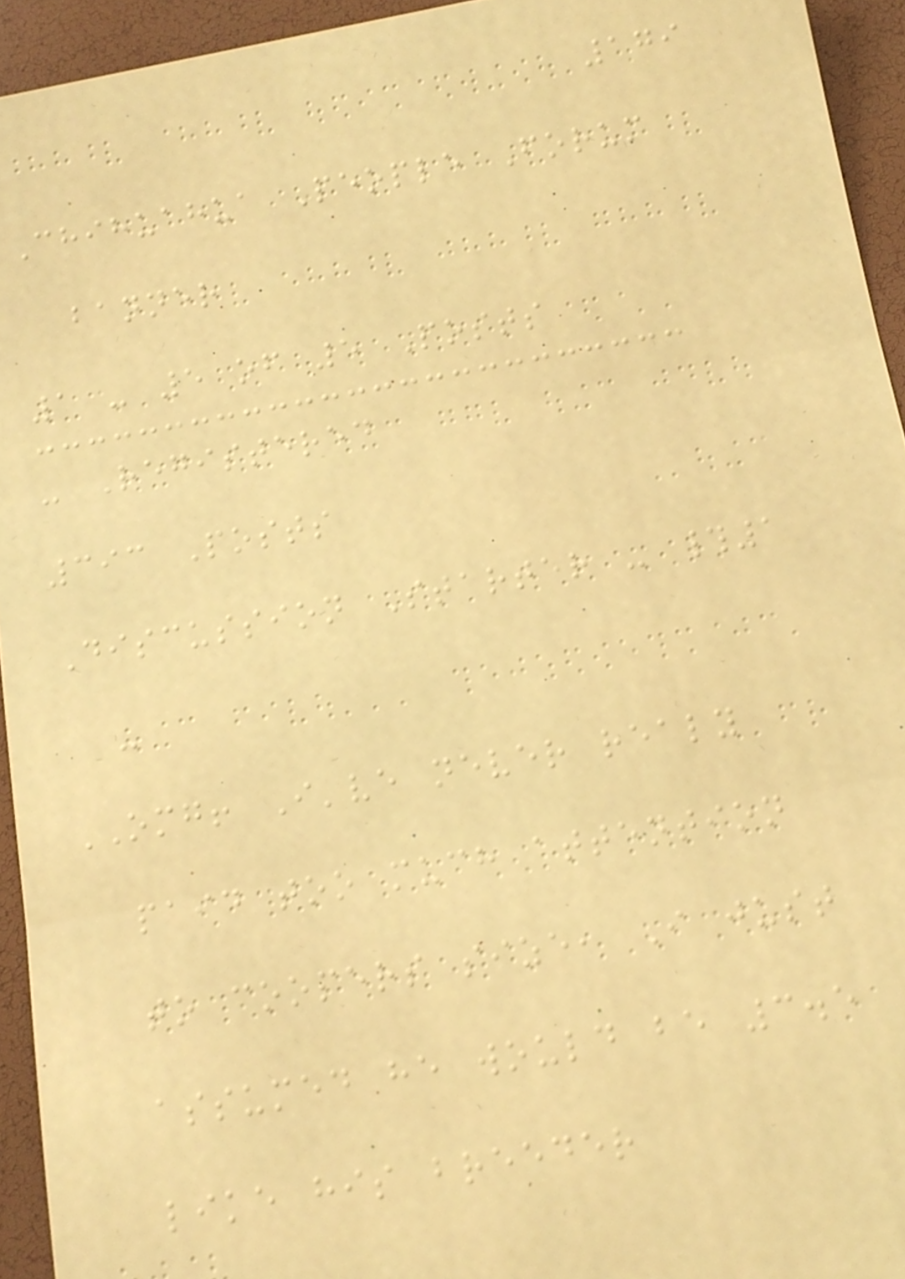179
Chihuahua People Forum
banner
1 - 5 of 5 Posts
- Registered
393 Posts
Discussion Starter - #1
-
OMG! I've never realy
paid too much attention
to coopers size, I just
assumed he would be 3.5
like his breeder
